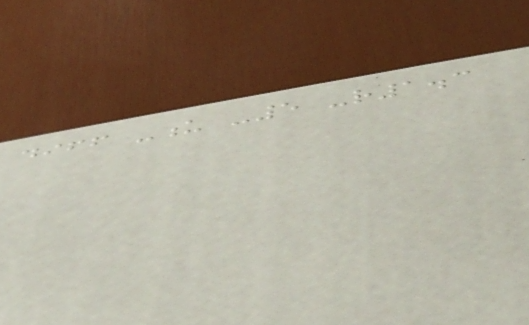diff -u -5 -r1.3
